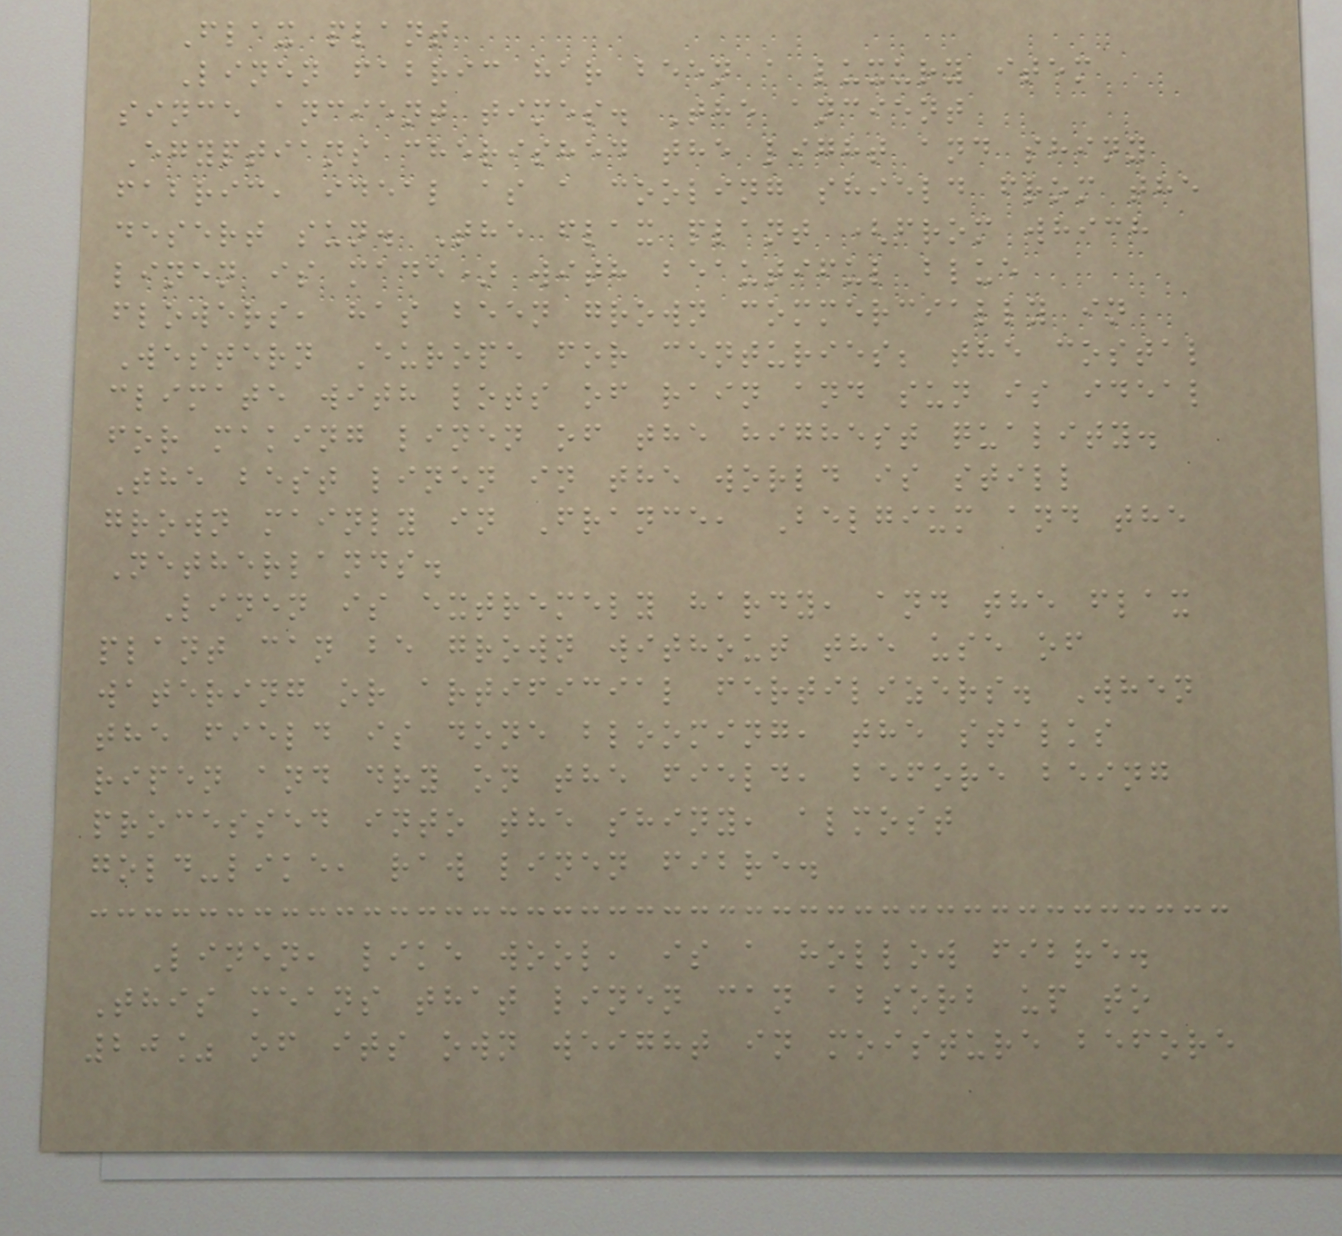Flax plant
Linen fabric har been a luxury item
since ancient times. The ancient
Egyptians cherished the light and shiny
fabric, ideal as a cooling shield from the
desert sun. The flax plant (from which
linen is made) with beautiful blue
flowers, has been grown commercially in
Western Europe for centuries; the costal
climate with lots of rain and sun is ideal
for making linen of the highest quality.
The best linen in the world is still
grown mainly in France, Belgium and the
Netherlands.
Linen is extremely hardy, and the flax
plant can be grown without the use of
watering or artificial fertilizers. When
the field is done blooming, the stalks
ripen and dry on the field, before being
processed into the shiny, almost
gold-like, raw linen fibre.
Linen, like wool, is a hollow fibre.
This means that linen can absorb up to
20% of its own weight in moisture before
